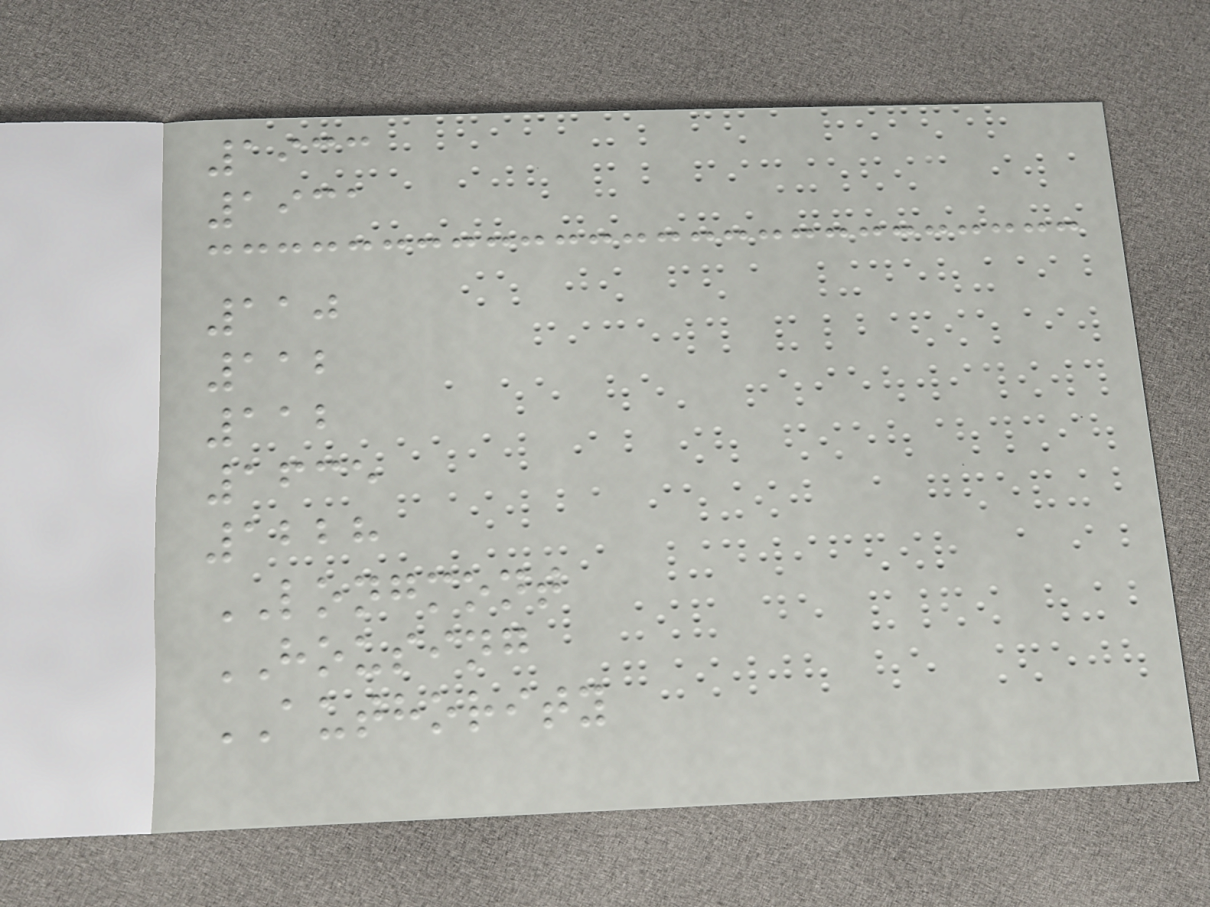1933
1931
110
112
112
1635
1228
LONGMONT
HOUSING
AUTHORITY
